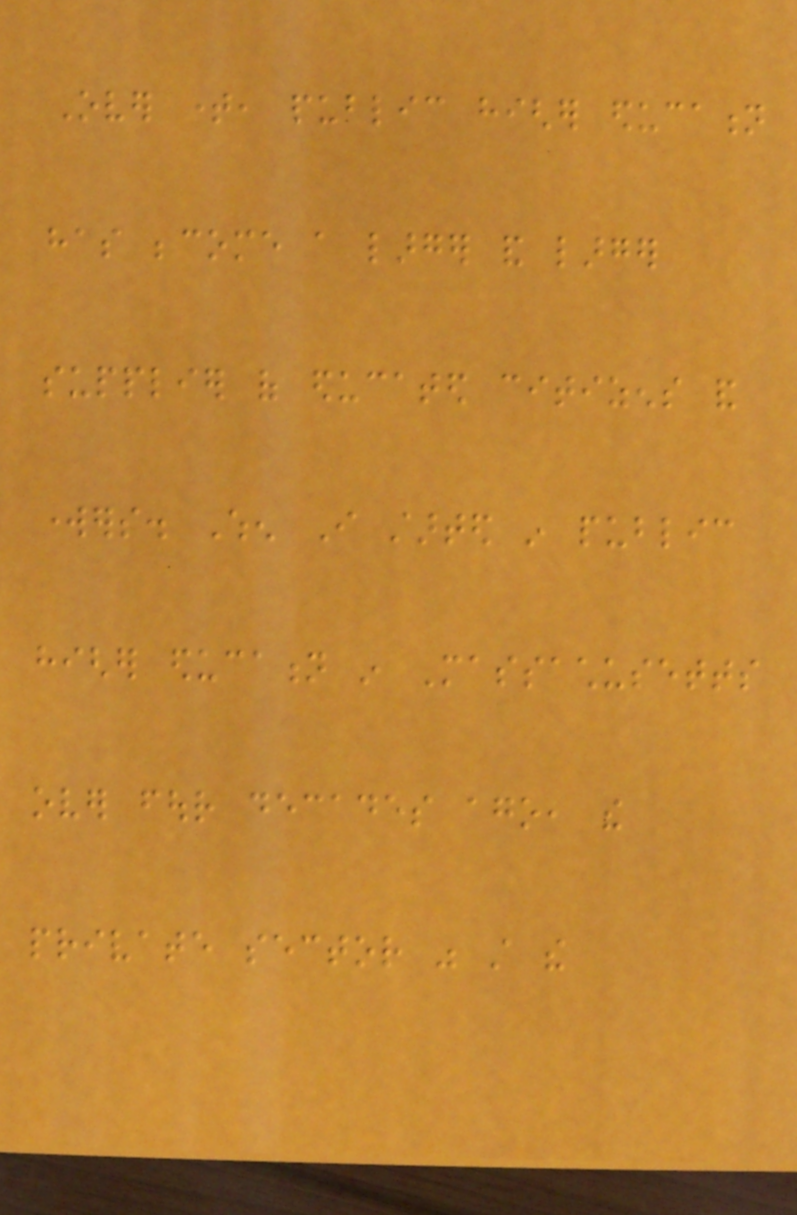Over time, public higher education
has become a larger and larger
supplier of educated citizens and
workers. When I started in public
higher education in Massachusetts
over four decades ago, the
private sector was still the
